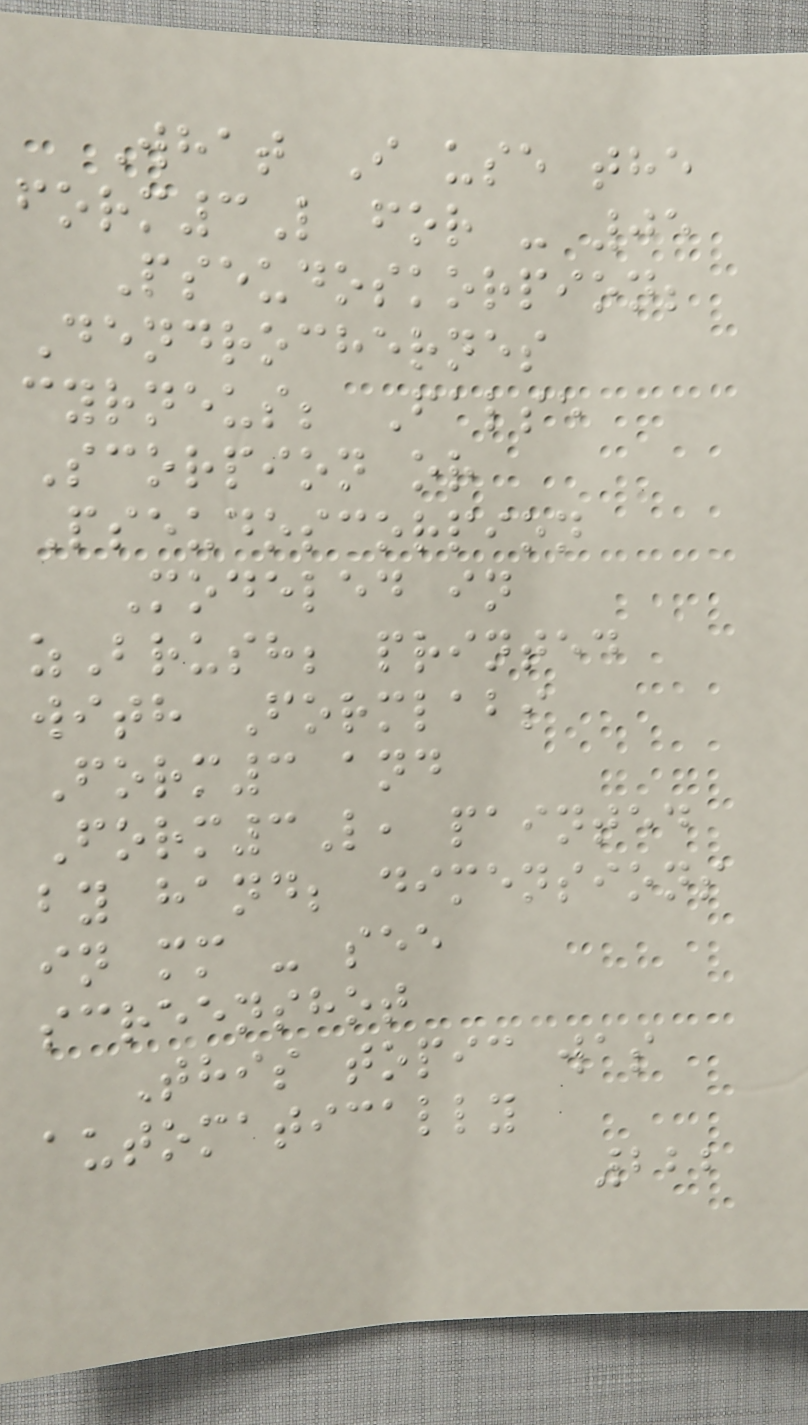What I use the
form3L for - 05
Pseudoskorpion;
Dendrochernes
cyrneus; False
Scorpion or
Pseudoscorpion
Modeled in
zBrush; printed
with Formlabs
Form3 and
Form3L, painted
by hand; dimensions
in mm - see
screenshot
This topic was
automatically
222
